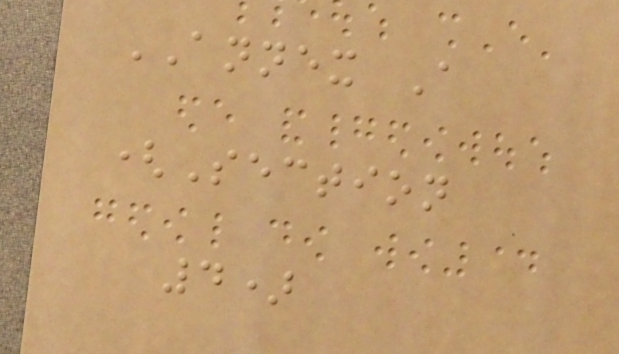ANNEX A
(Section
4)
